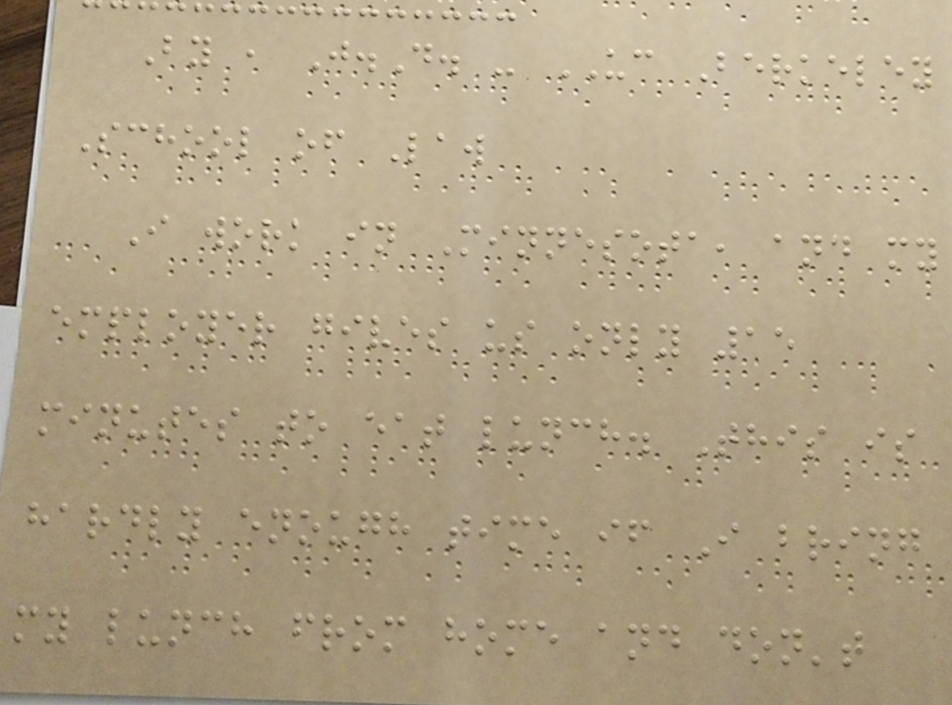By , J.D. - UC Berkeley
School of Law
I work in Minnesota, and my
employer gives us only 15
minutes to eat lunch. This is
hardly enough time if I bring
my lunch from home and don't
